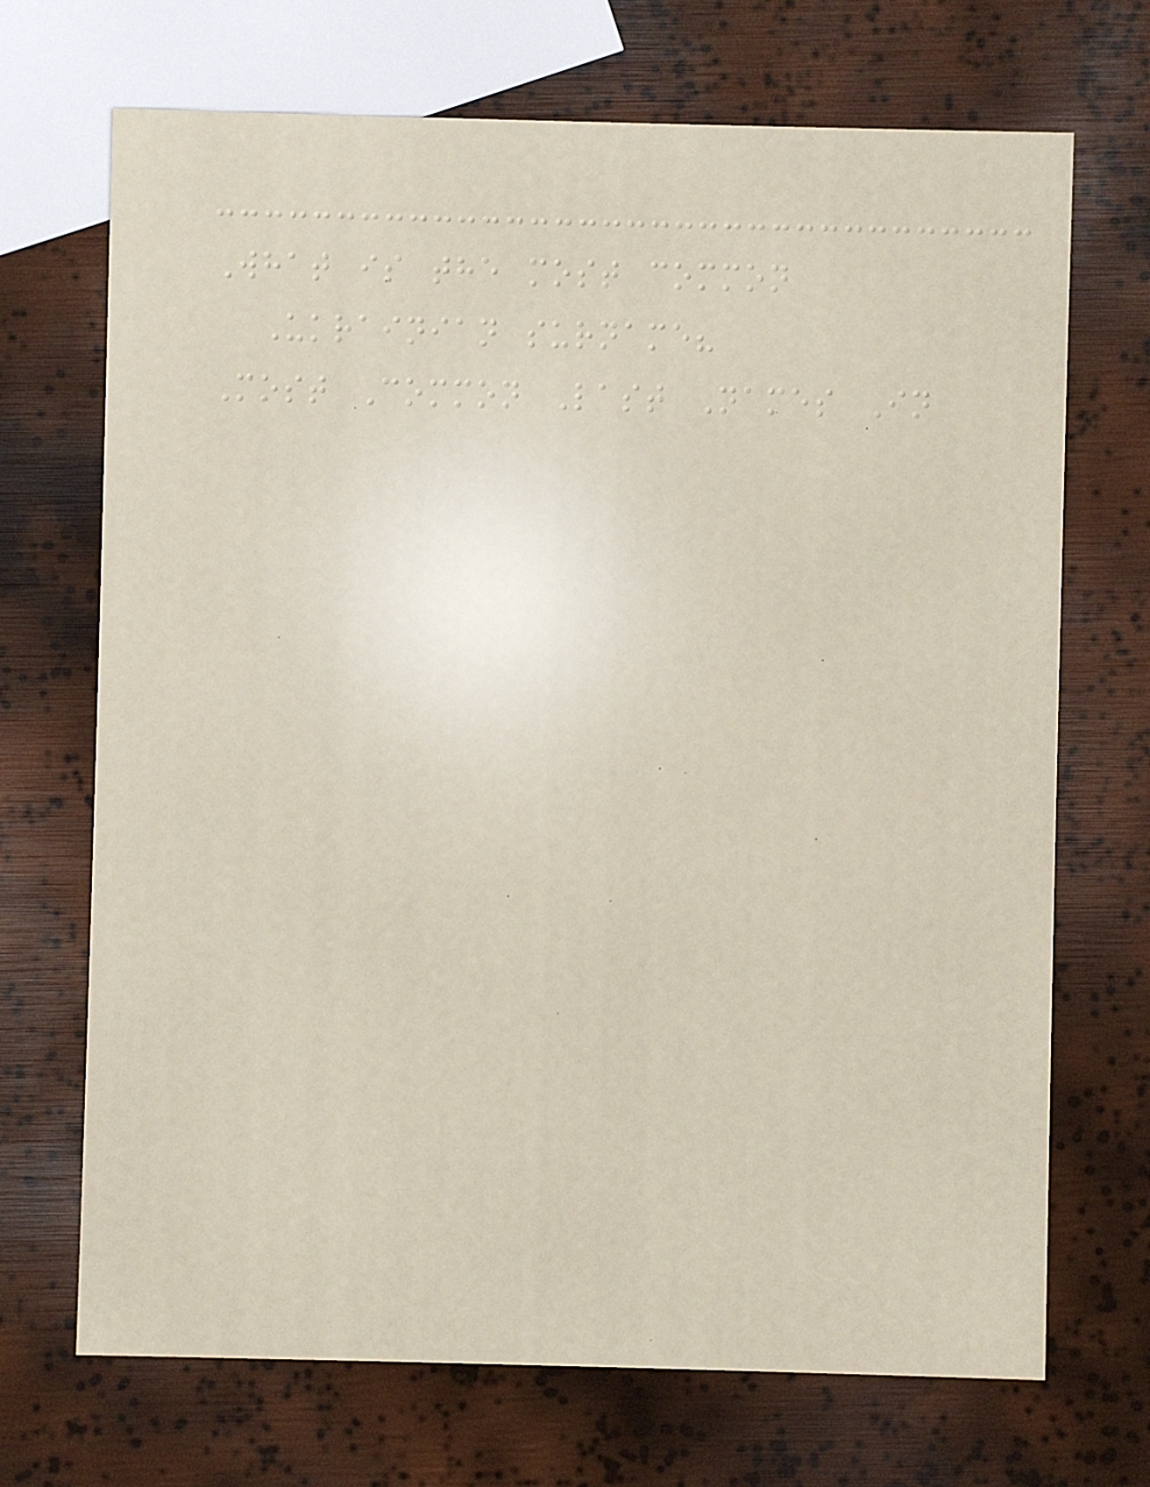What is the most common
Ukrainian surname?
Most Common Last Names In
